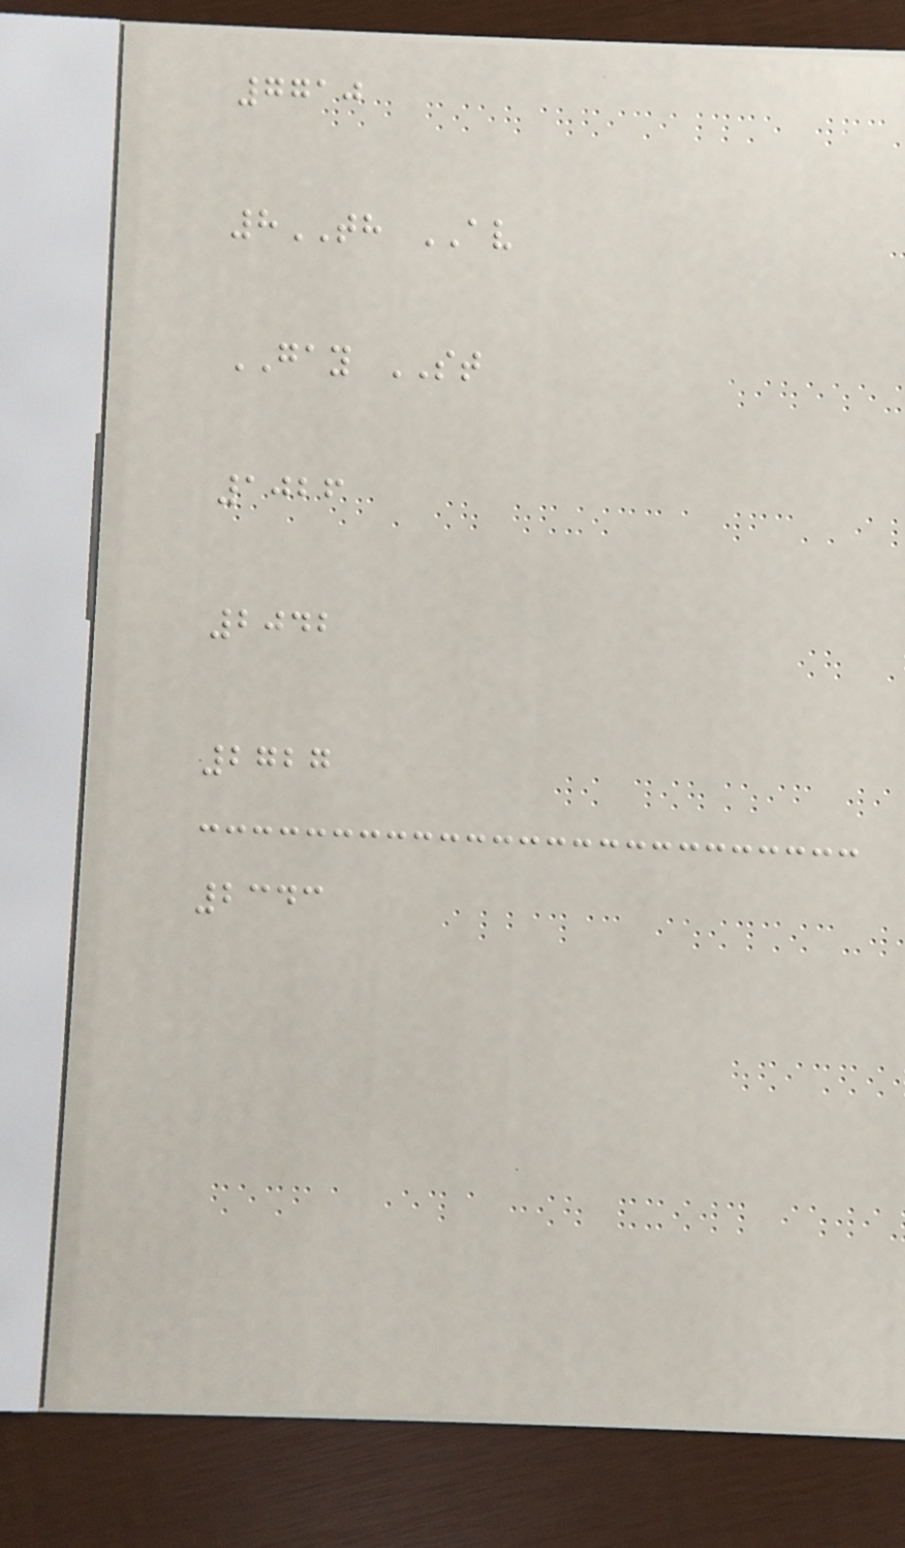7710
8TH AV
GAY ST
1026
2042
2727
2343
